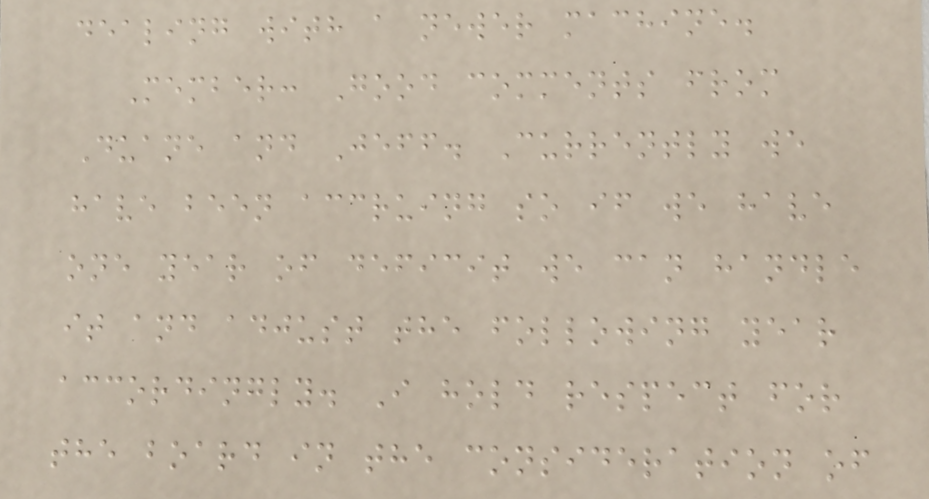dealing with a newer machine.
Member: Good comments from
Duane and Jeff. Currently we
have been accruing so if we have
one year of deficit we can handle
it and adjust the following year
accordingly. I hold respect for
the board in the consideration of
